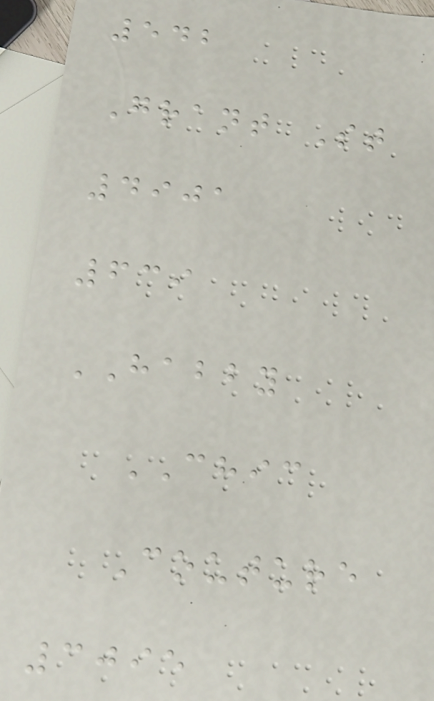542
Grant St
4901
639
HABBY
CHIC
Couture
3095
